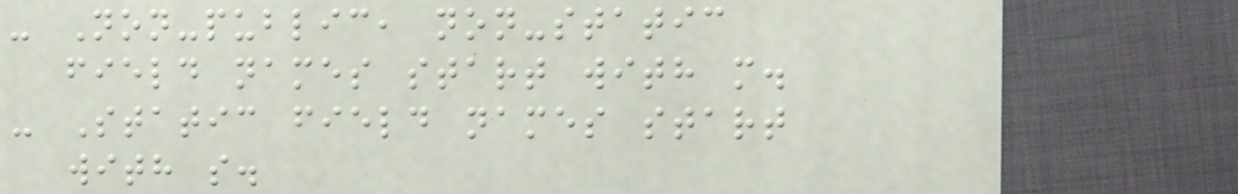- Non-public, non-static
field names start with m.
- Static field names start
with s.
